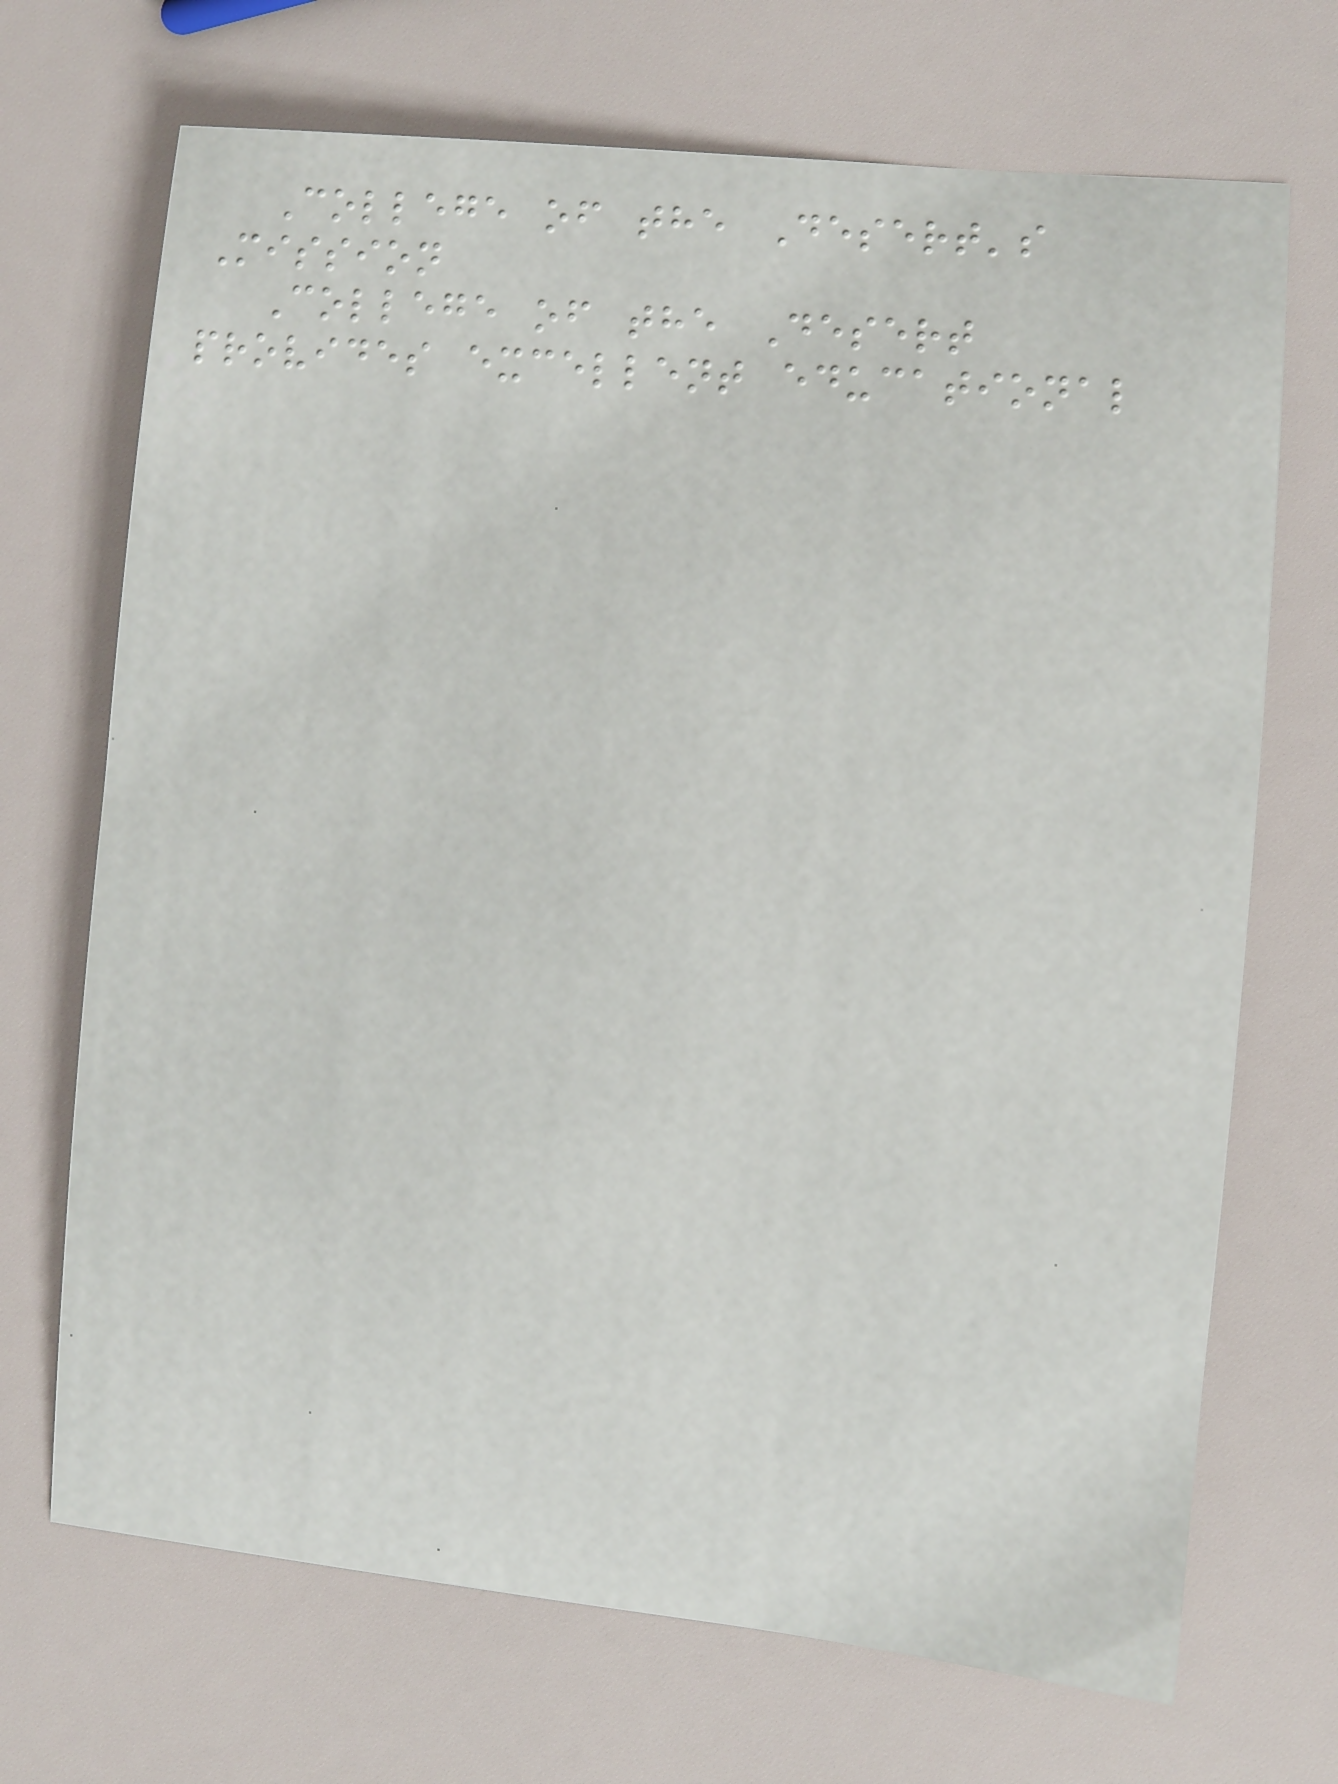College of the Desert's
Mission
College of the Desert
provides excellent educational
